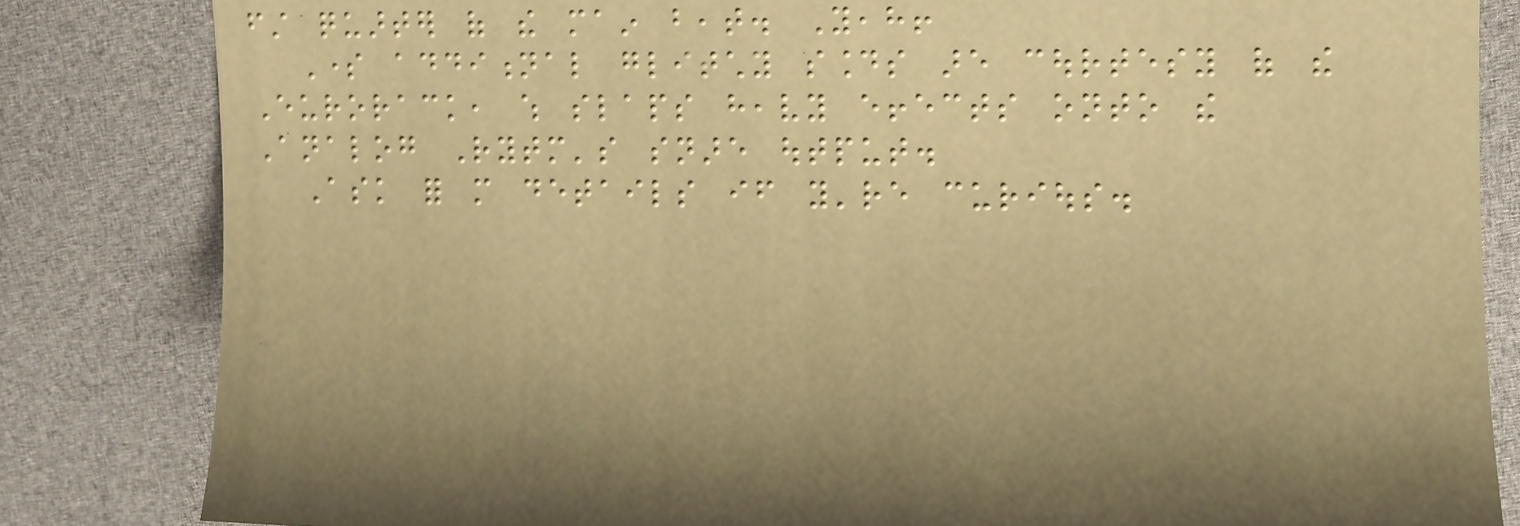first quarter of the main beat. Yeah!
Some additional glitchy sounds are courtesy of the
Eurorack, which slaps heavy effects onto the
Analog Rytm's snare output.
Ask for more details if you're curious.
